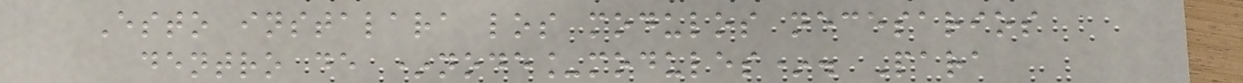Esto instalara los modulos necesarios
dentro de *node_modules*. Para
